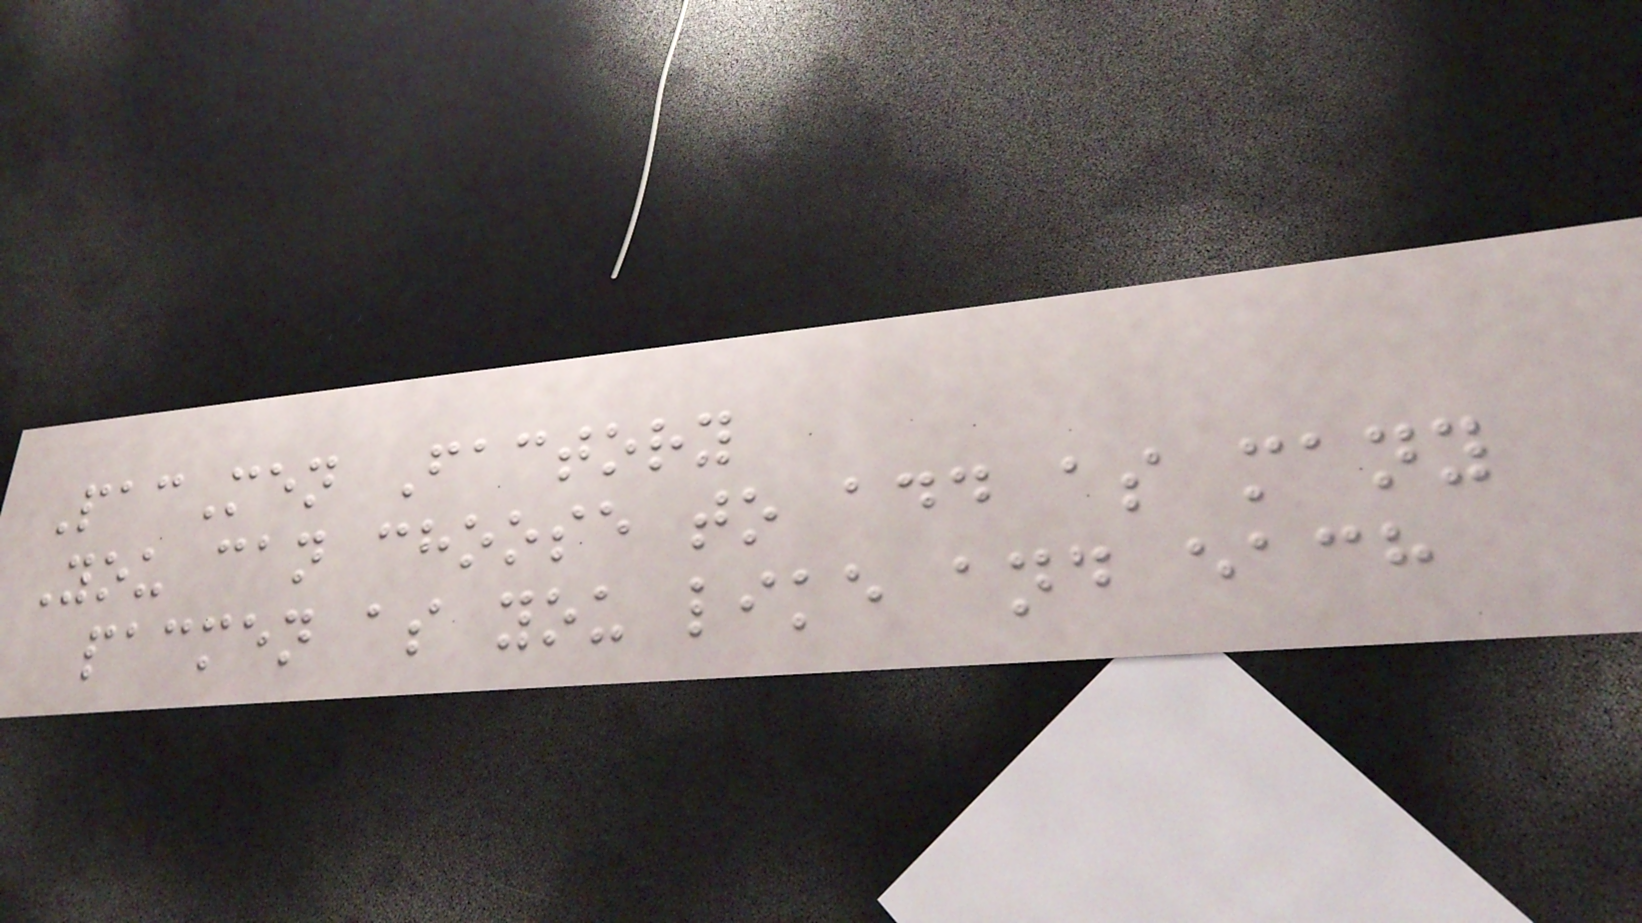PacMen Factory
You can choose to add as many
pacmen as you like and each
